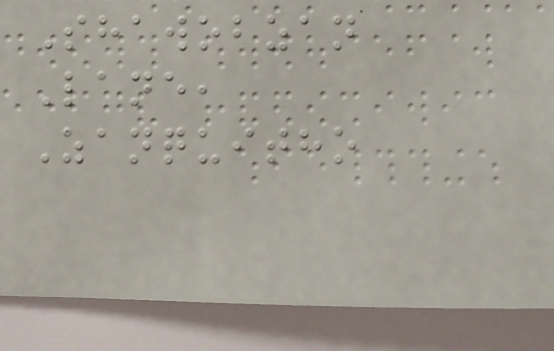Shawobzan
Lane,
Zanquitho
